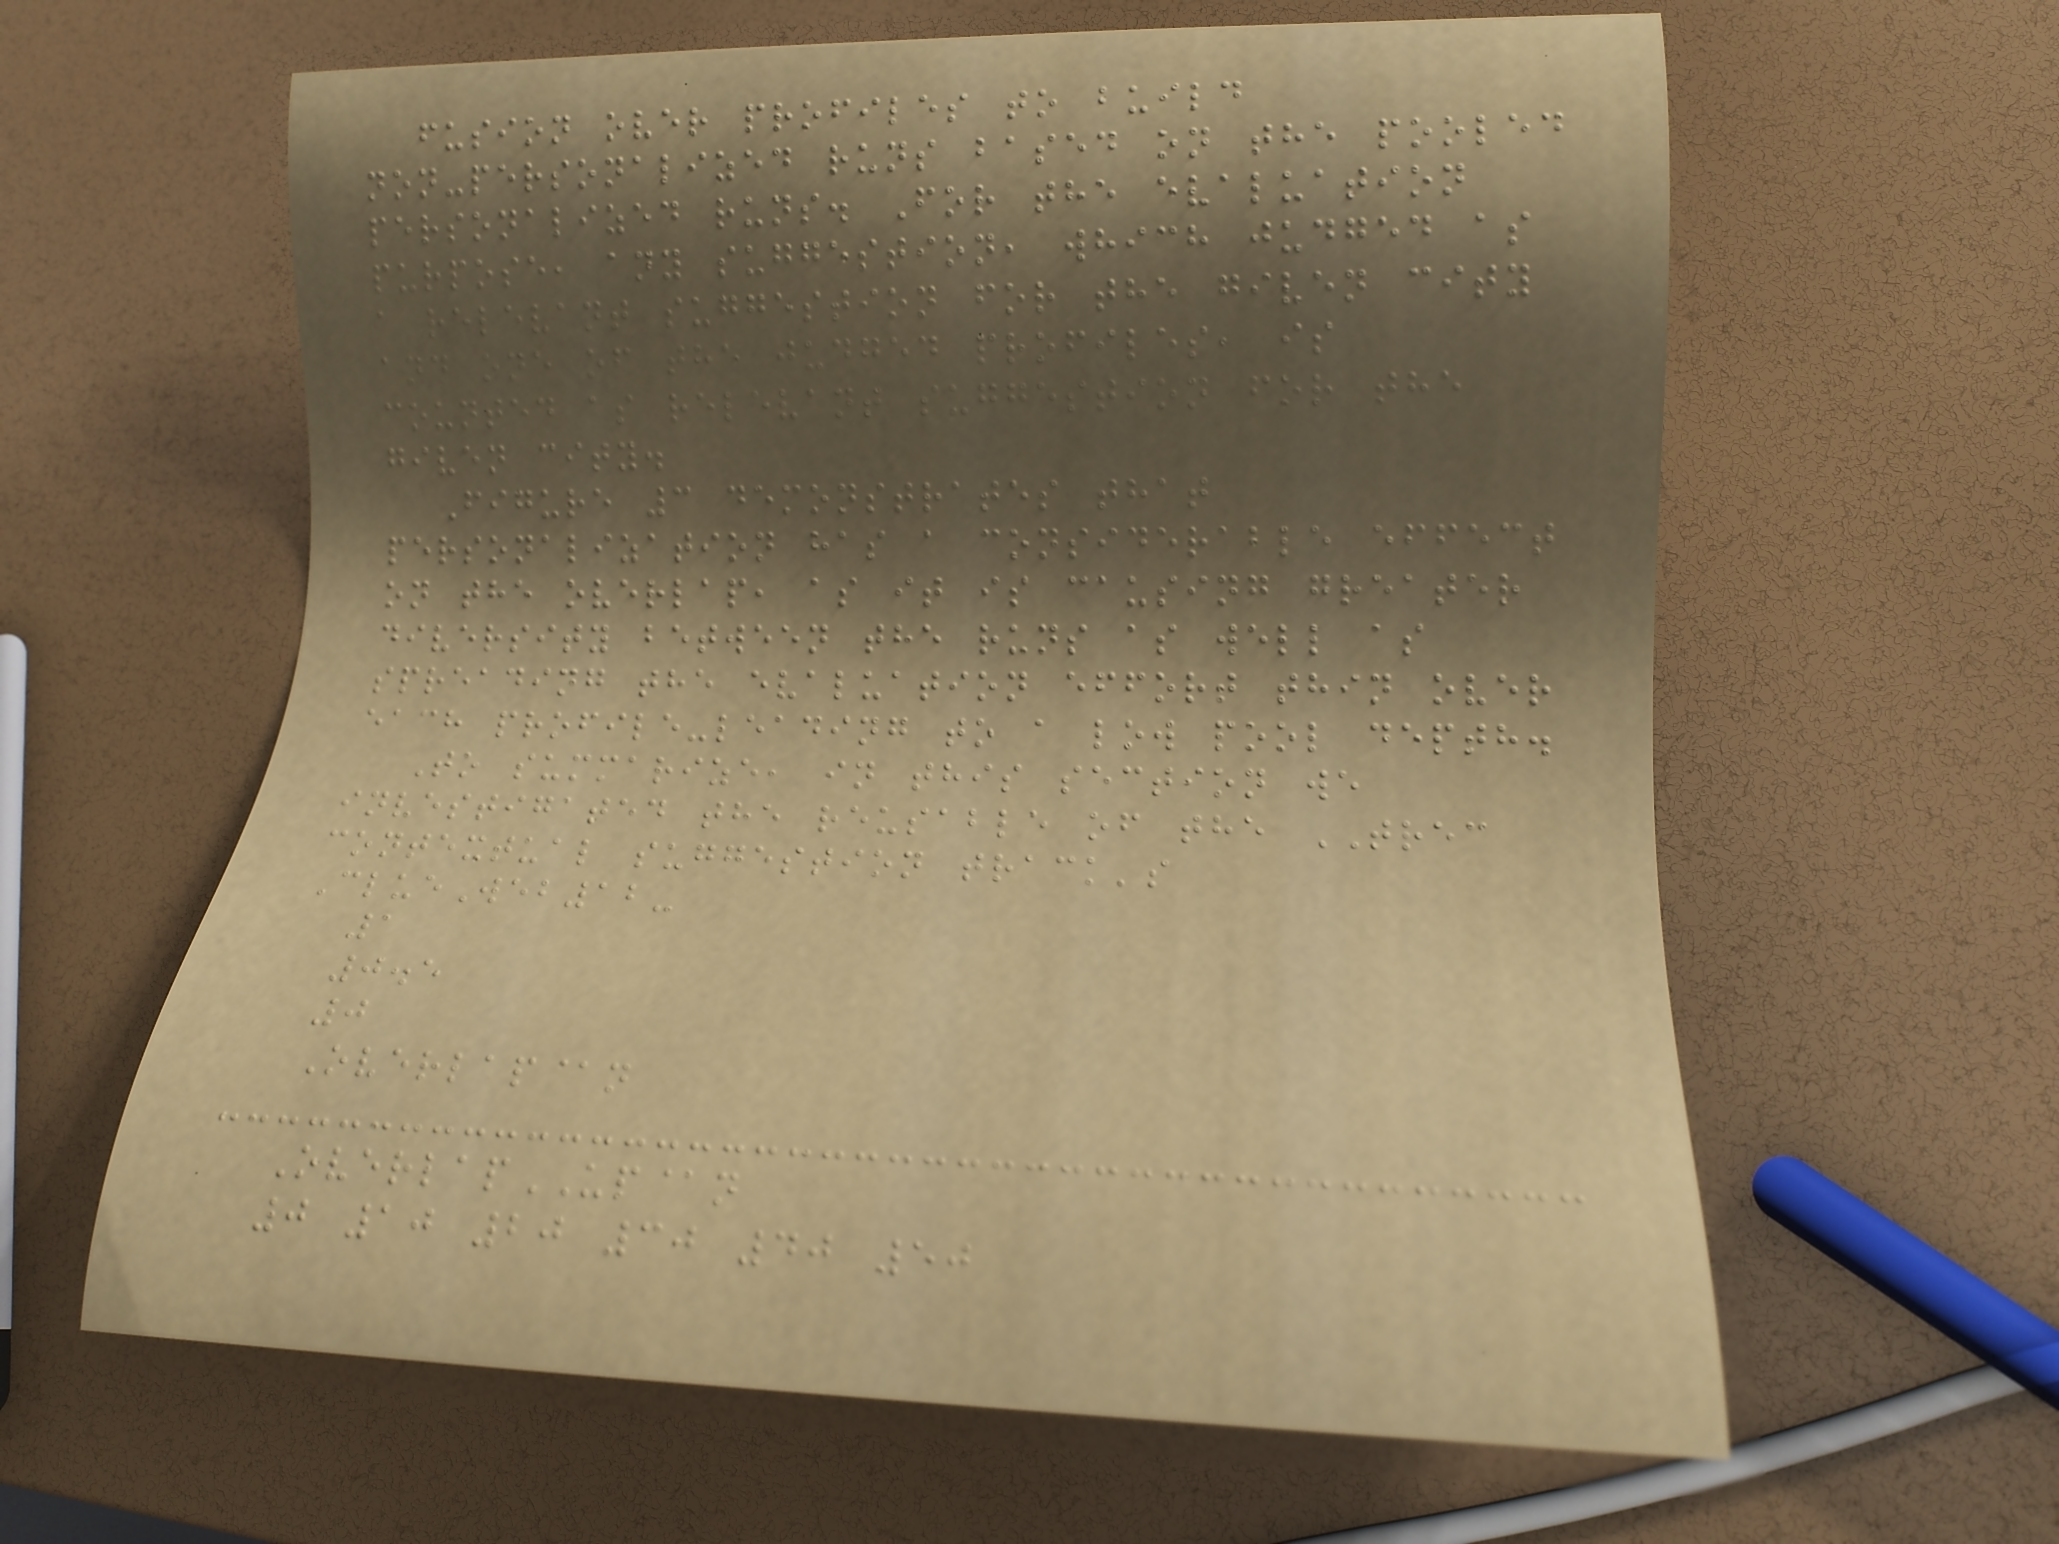fusion over profiles to build
non-personalized runs based on the pooled
personalized runs. For the evaluation
purpose, any suggestion, which judged as
a relevant suggestion for the given city
and one of the judged profiles, is
counted as relevant suggestion for the
given city.
Figure 3 demonstrates that
personalization has a considerable effect
on the overlap, as it is causing greater
diversity between the runs as well as
spreading the evaluation effort thin over
each profile-leading to a low pool depth.
To summarize, in this section we
investigated the reusable of the TREC
contextual suggestion track's
ClueWeb12-
1
0.5
0
Overlap@n
OverlapUP@n
0 10 20 30 40 50
